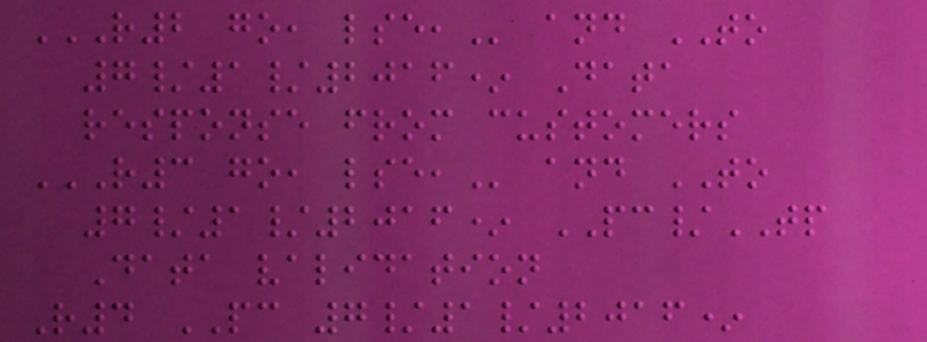R2 GO, LSE, and TO
7/1/2016* Data
response from customers
R3 GO, LSE, and TO
7/1/2016* PC/TP
Data validation
R4 PC 7/1/2016*
